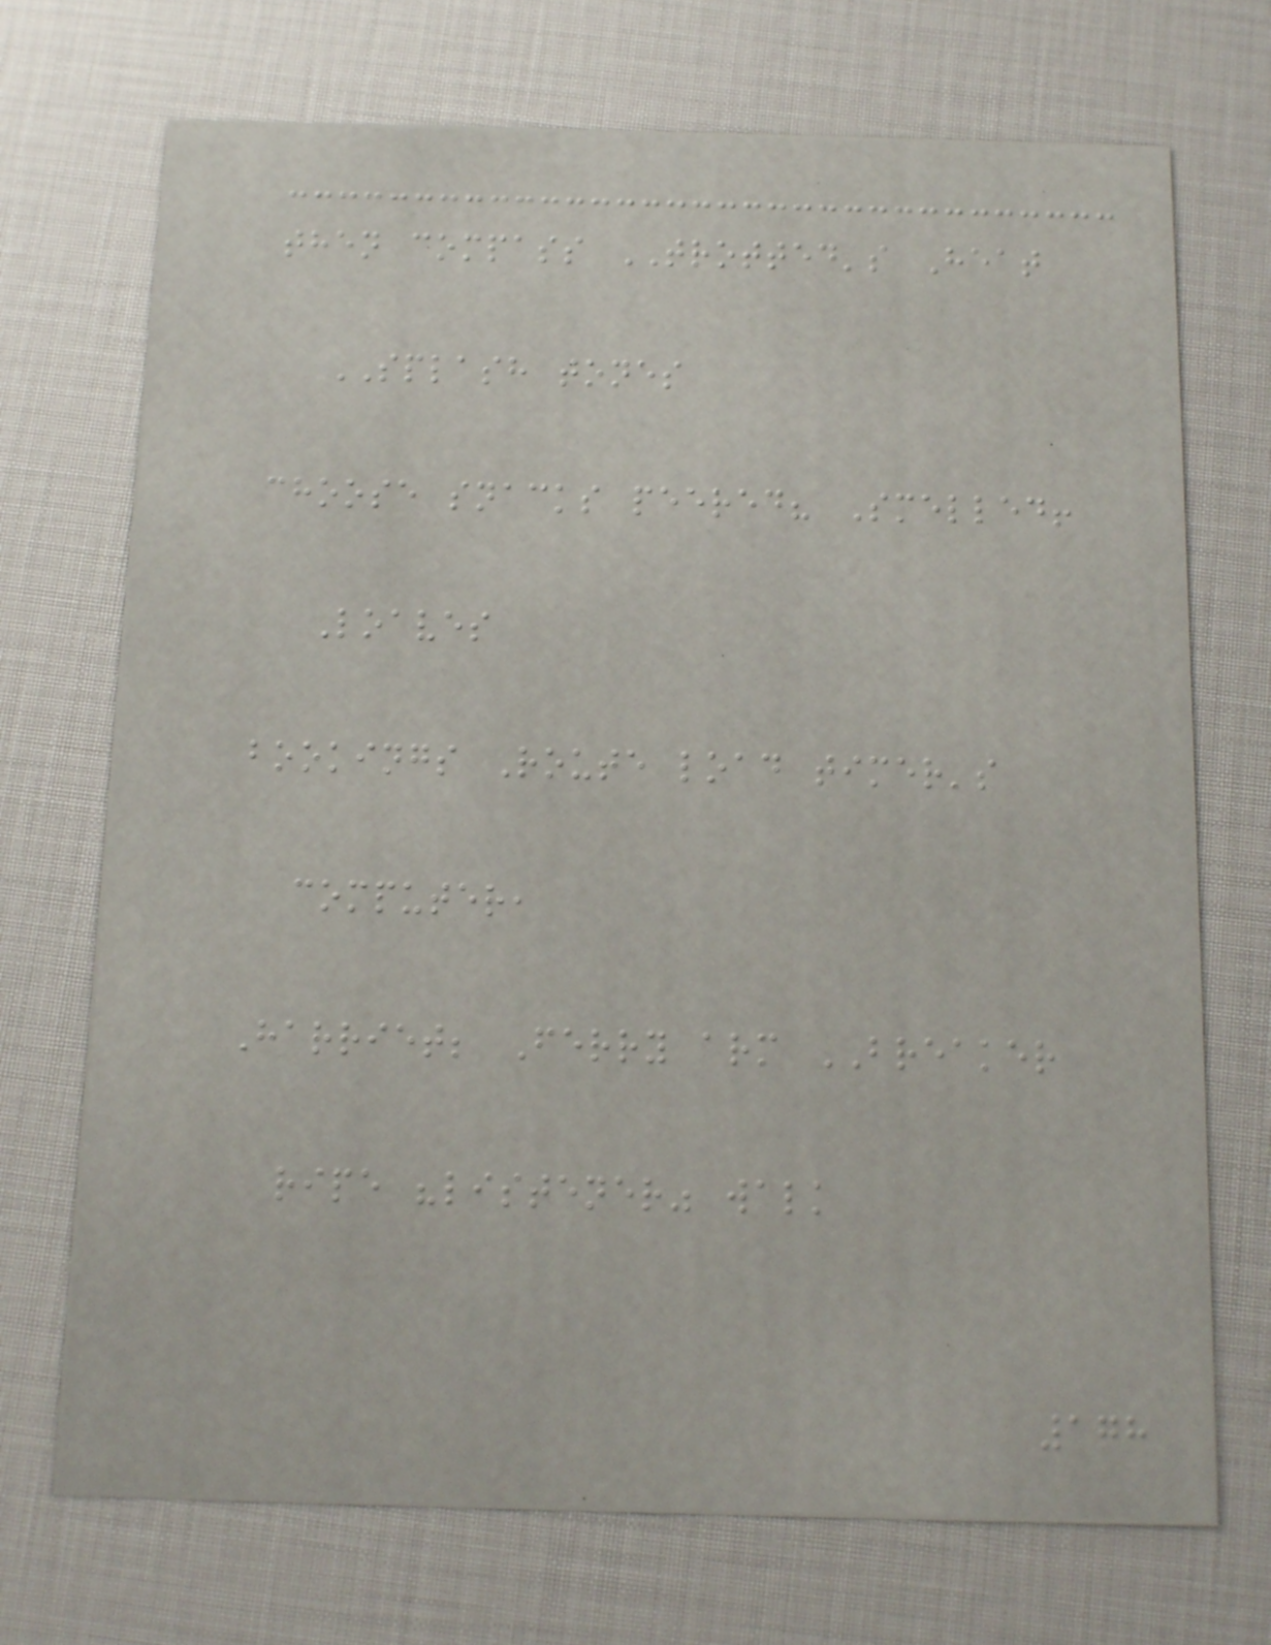then compass TROTTED's Heat
SPLASH tones
choose snacks peered? Smelled!
Loaves
bookings Route load timer's
computer,
Harriet; Ferry arm BREAKER
ripe "listener" walk
178
